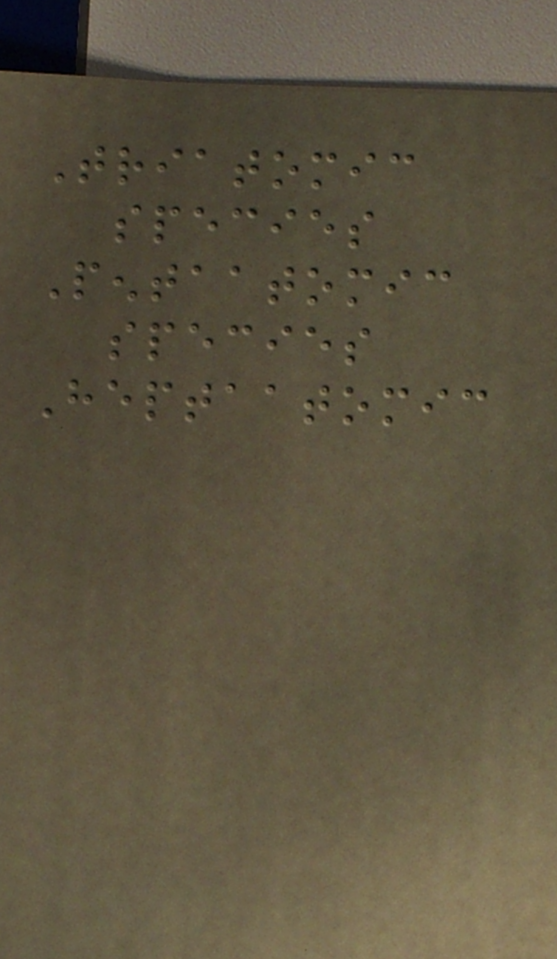Triatomic
species
Pentaatomic
species
Heptaatomic
